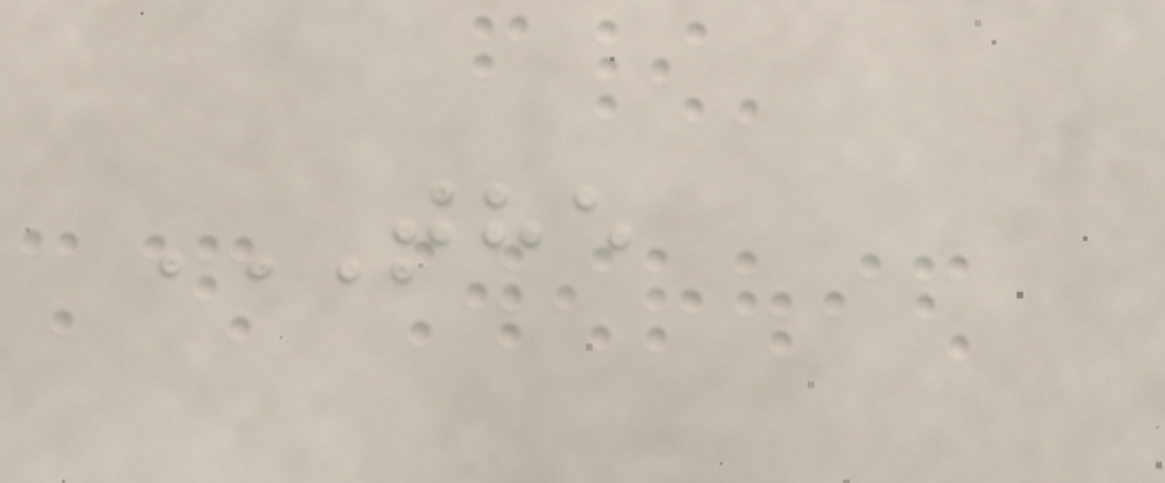THE
